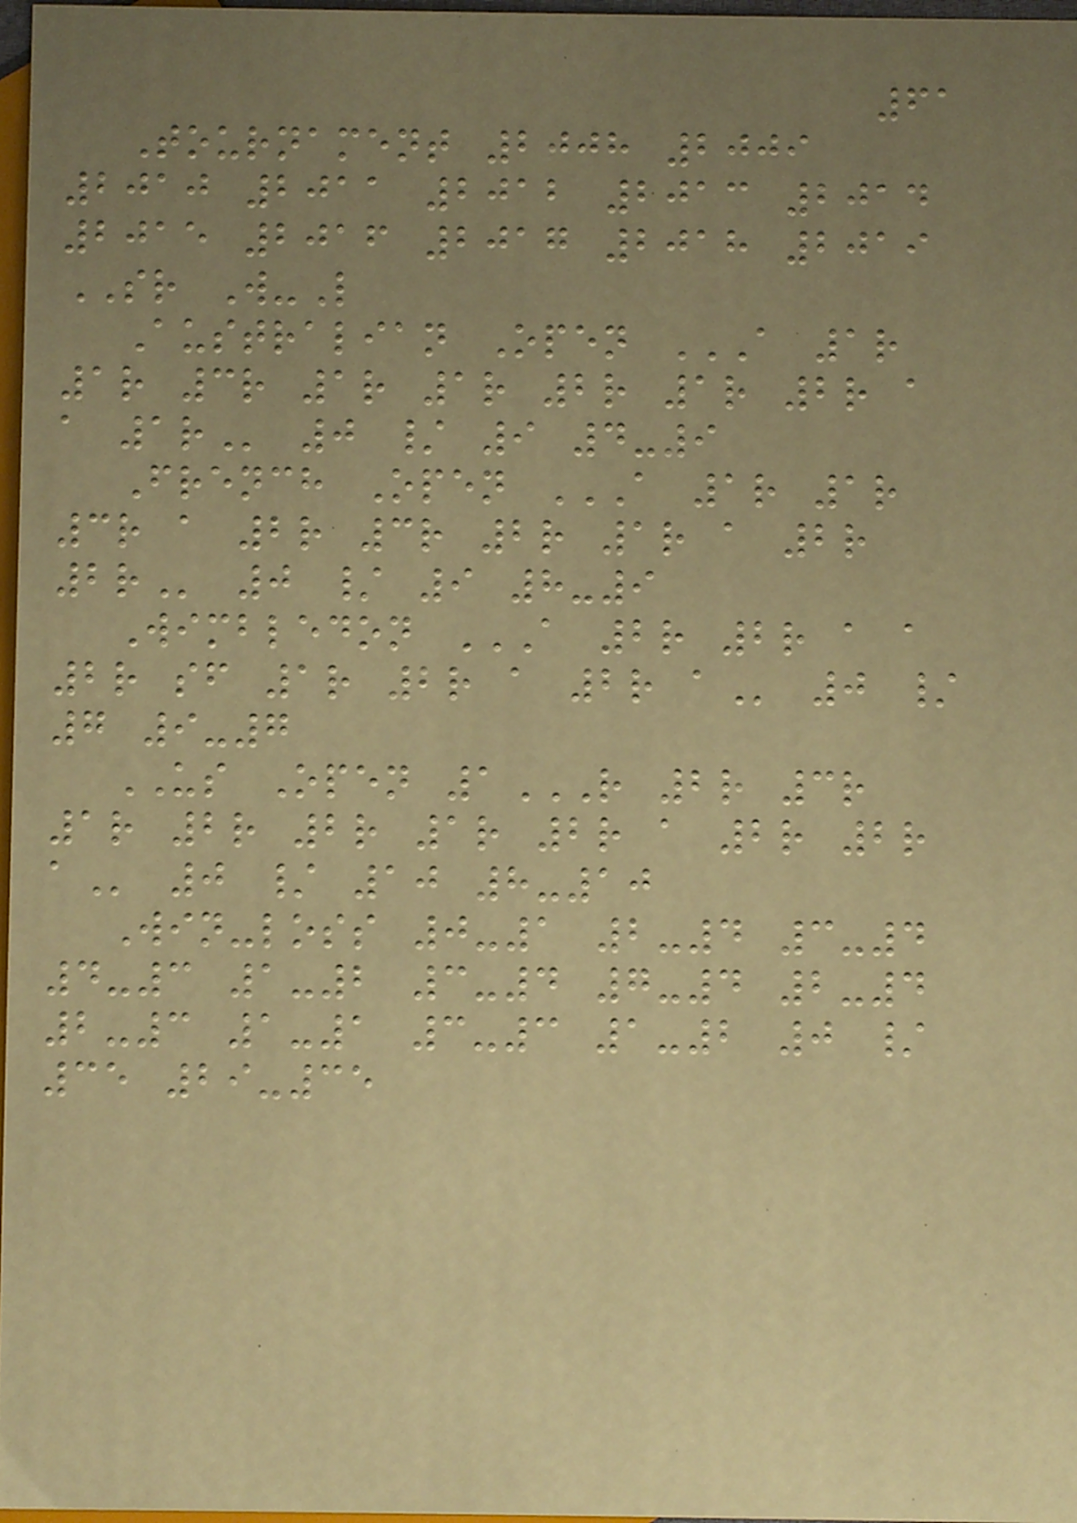61
Tournament 2008 2009
2010 2011 2012 2013 2014
2015 2016 2017 2018 2019
SR W-L
Australian Open A 1R
1R 3R 1R 1R 2R 1R 2R A
A 1R 0 / 9 4-9
French Open A 1R 1R
3R A 2R 3R 2R 1R A 2R
2R 0 / 9 8-9
Wimbledon A 2R 2R A A
2R SF 1R 2R A 2R A 0 /
7 9-7
US Open 1R 2R 3R
1R 2R 2R 1R 2R A 2R 2R
A 0 / 10 8-10
Win-loss 0-1 2-4 3-4
4-3 1-2 3-4 7-4 2-4
2-3 1-1 3-3 1-2 0 /
35 29-35
